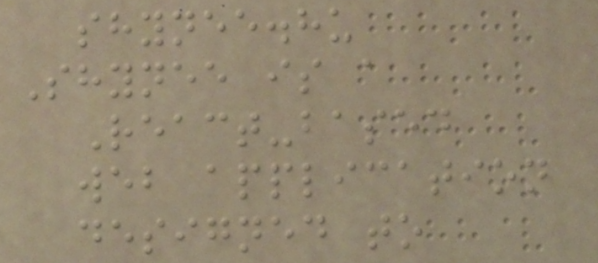shynee.hu
Shynee is a
React-based
web application
designed to
